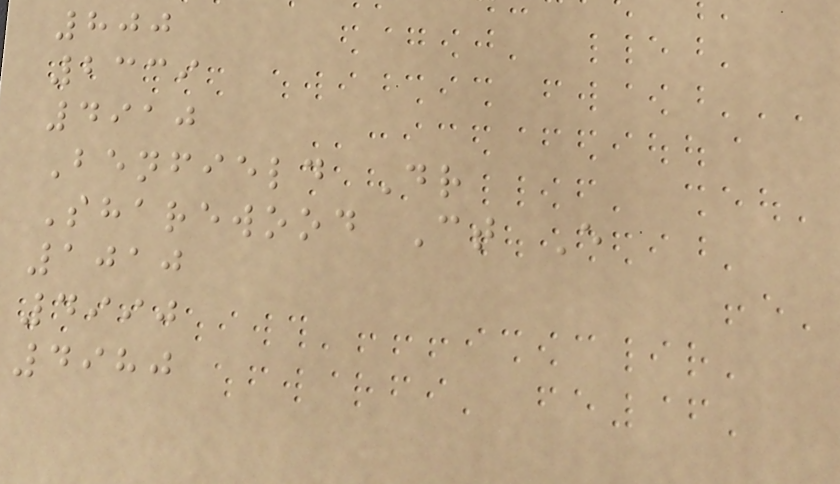800
2339
4910
Benfield Dr
Sharewood Ct E
1010
4990
4980
